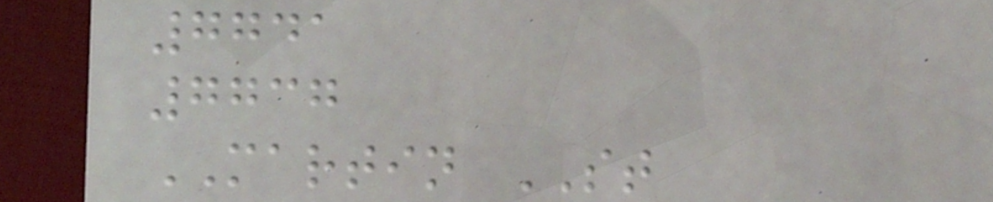7741
7737
MARTIN ST
